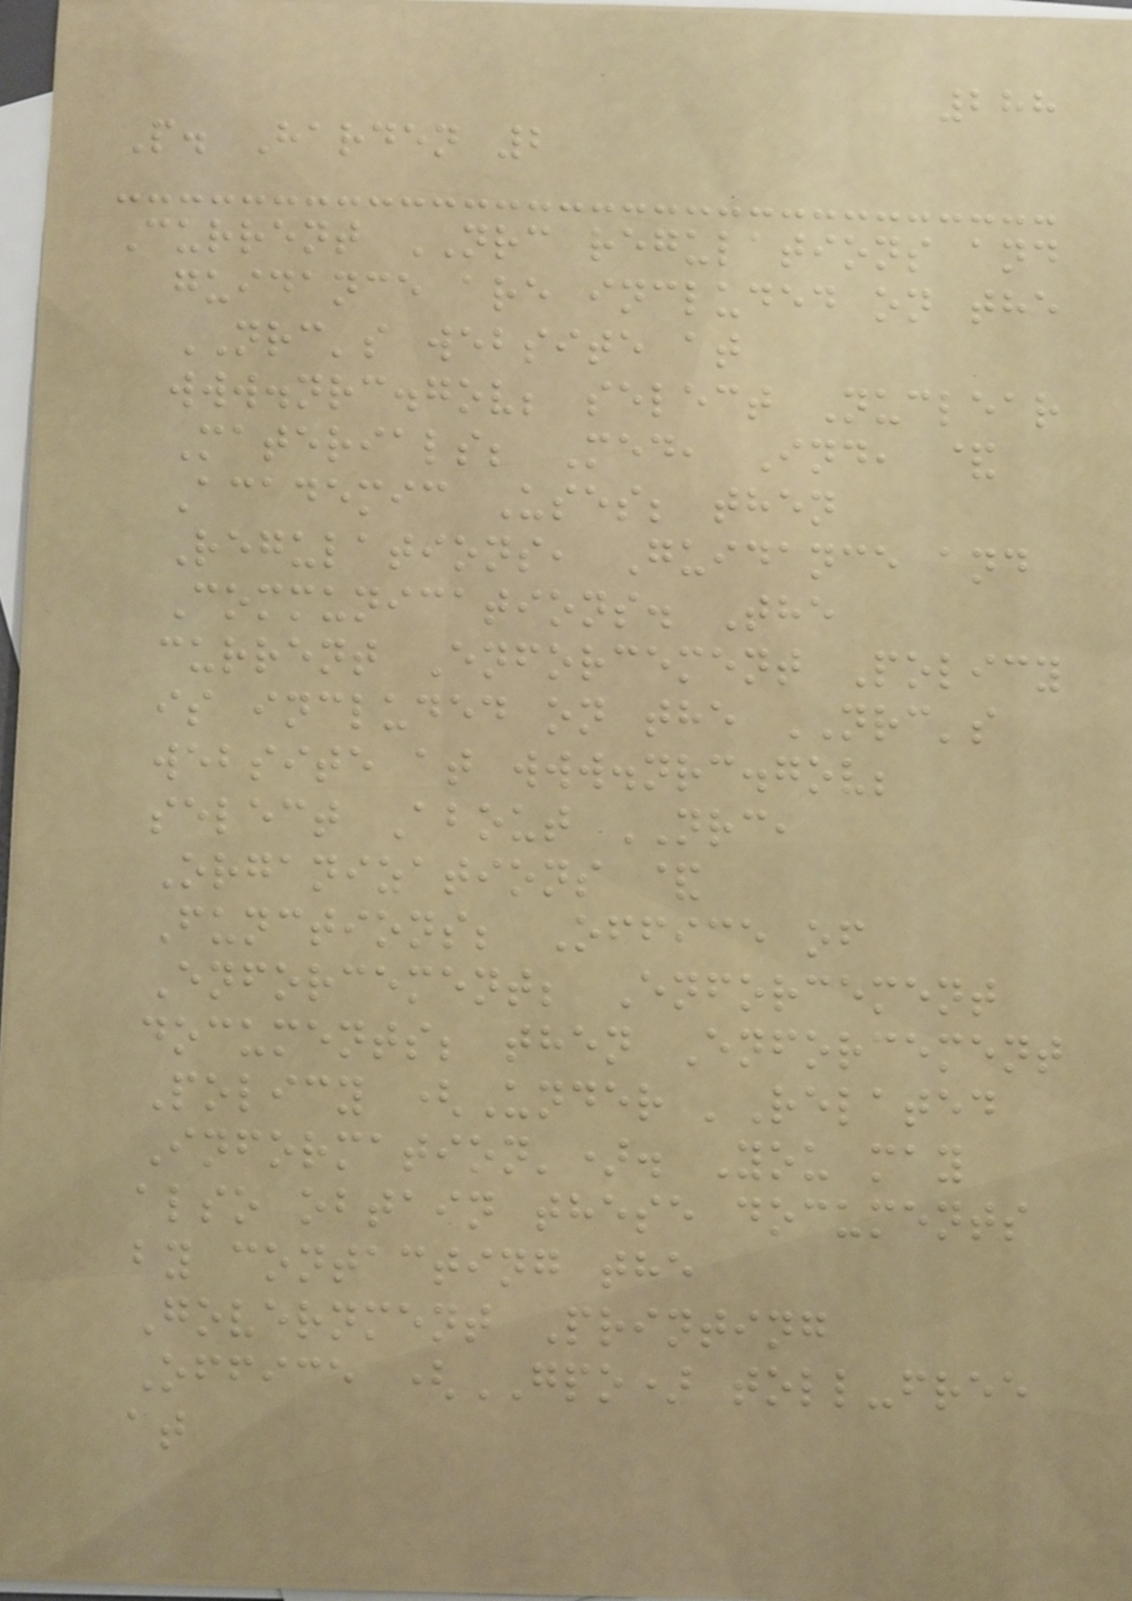288
P. Harden 2
Current NRC regulations and
guidance are included on the
NRC's website at
www.nrc.gov; select Nuclear
Materials; Med, Ind, &
Academic Uses; then
Regulations, Guidance and
Communications. The
current Enforcement Policy
is included on the NRC's
website at www.nrc.gov;
select About NRC,
Organizations &
Functions; Office of
Enforcement; Enforcement
documents; then Enforcement
Policy (Under 'Related
Information'). You may
also obtain these documents
by contacting the
Government Printing
Office (GPO) toll-free
at
